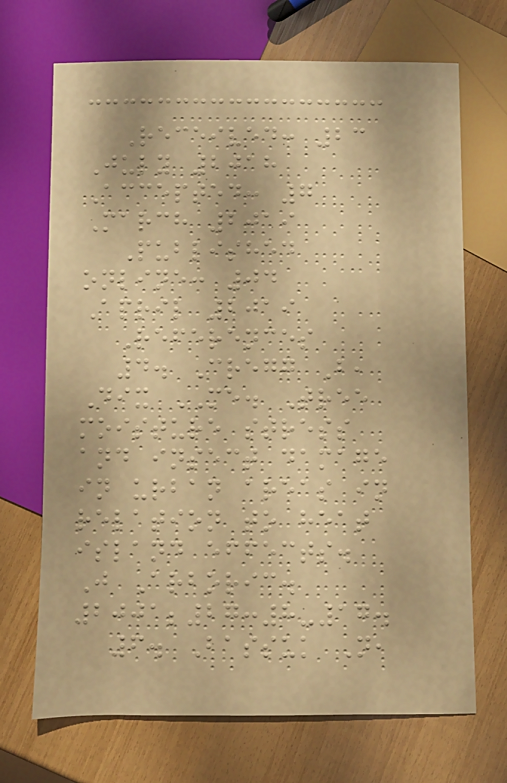Received: 23
July 2018
Accepted: 7
March 2019
Published
online: 04
April 2019
References
4. Cregg B,
Dix ME. Tree
moisture stress
and insect damage
in urban areas in
relation to heat
island effects.
J Arboric.
2001;27:8-17.
6. Bassuk N,
